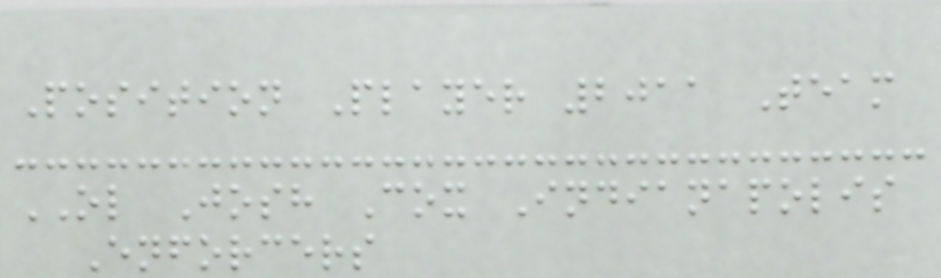Position Player 2011 Team
OL Josh Cox Indianapolis
Enforcers
